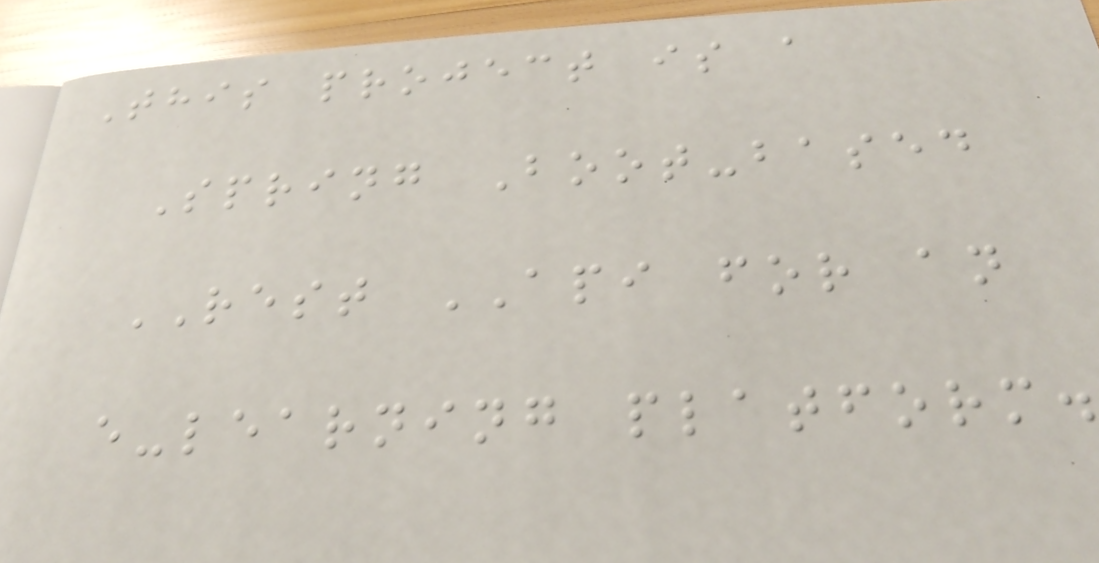This project is a
Spring Boot-based
REST API for an
e-learning platform.
